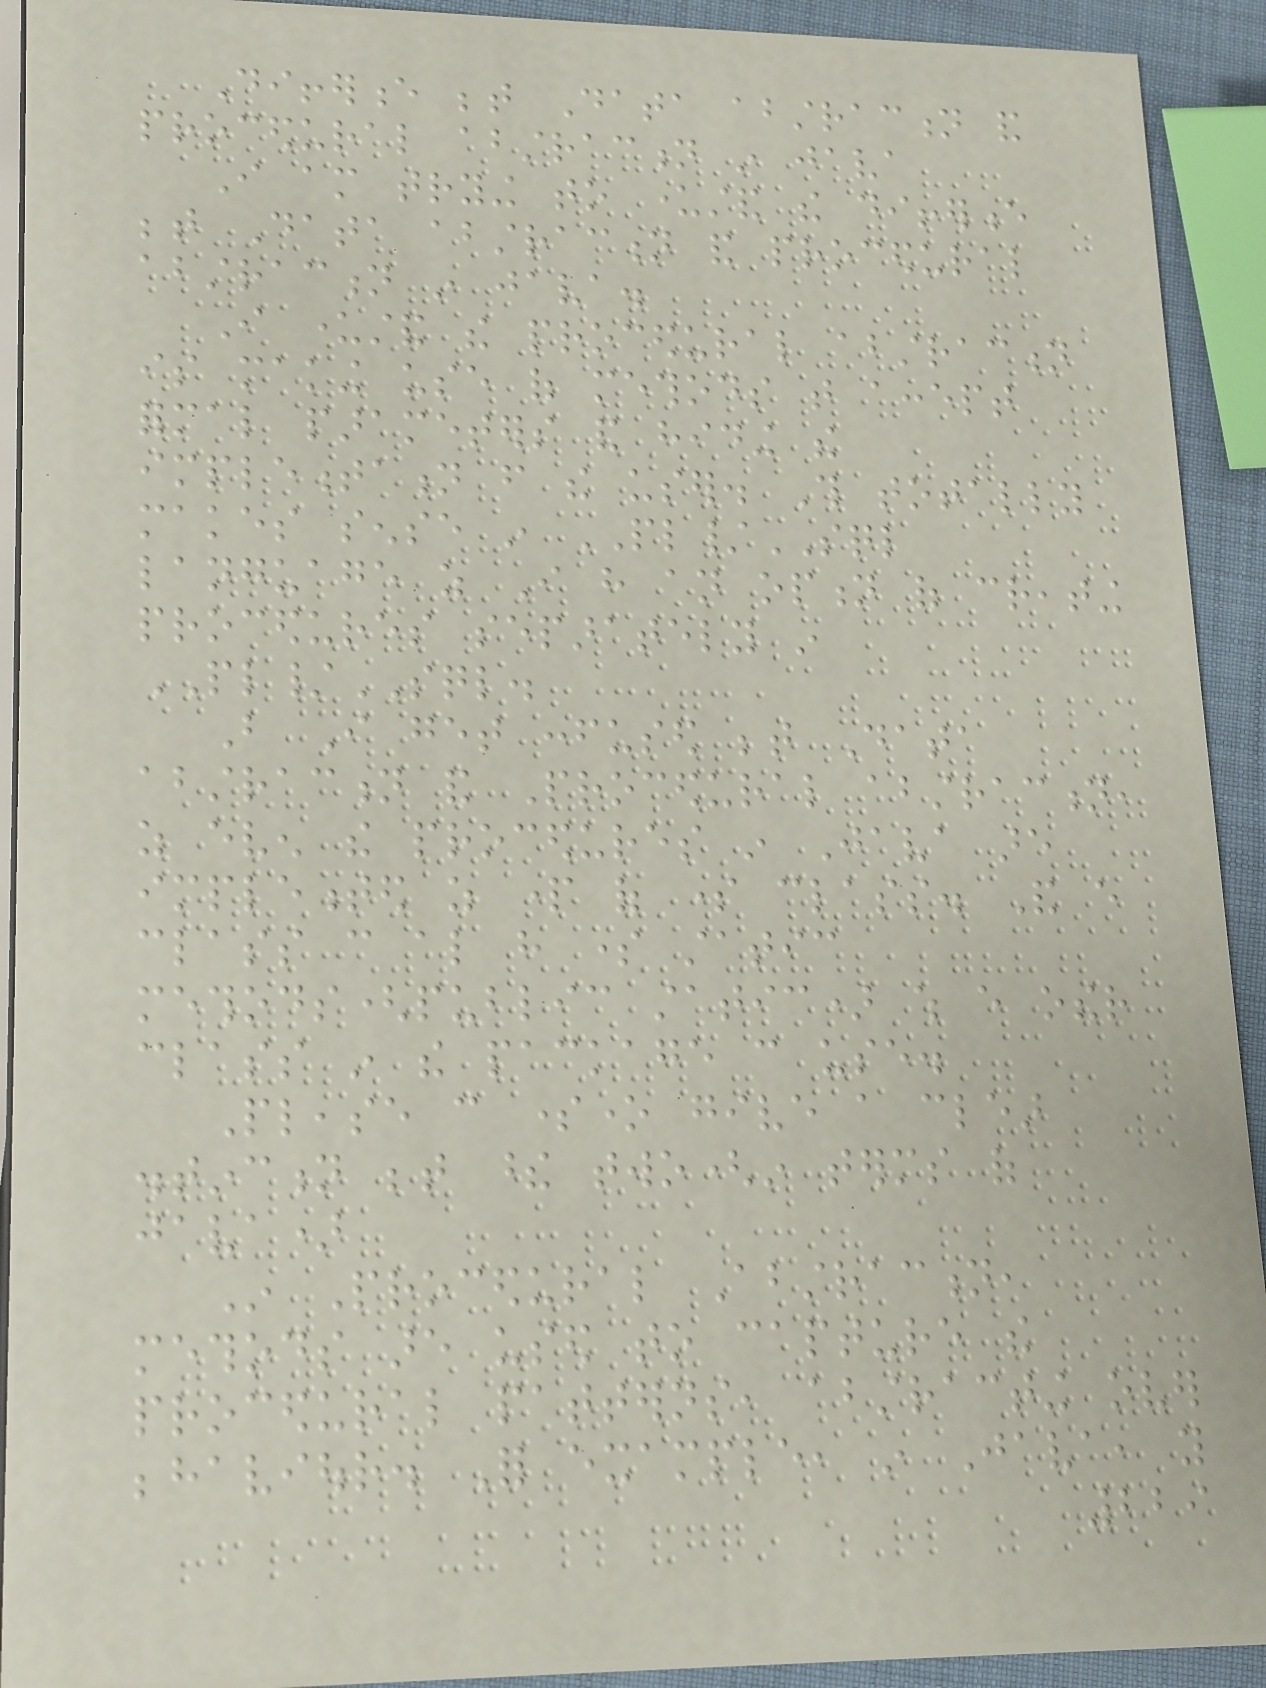Difference between Data abstraction and
procedural abstraction in java
I am trying to understand the difference
between Data abstraction and procedural
abstraction in java.
I understand the procedural abstraction
is making use of methods that accept
formal parameters and hiding the
implementation from the user. This totally
makes sense in PL/SQL
language as I have an option of creating
procedures separately in
PL/SQL.
But I get confused between Data
abstraction and Procedural abstraction,
as even the procedures in Java are
implemented as part of some class. And every
class can also have some static
methods(public static) which every other
class in the package can use.
Please can someone give a clear
distinction between these two(in terms of
java)
In Procedural Abstraction,
methods are used to capture the
procedural patterns, abstracting over
behaviour. For example, in Java, you
229
